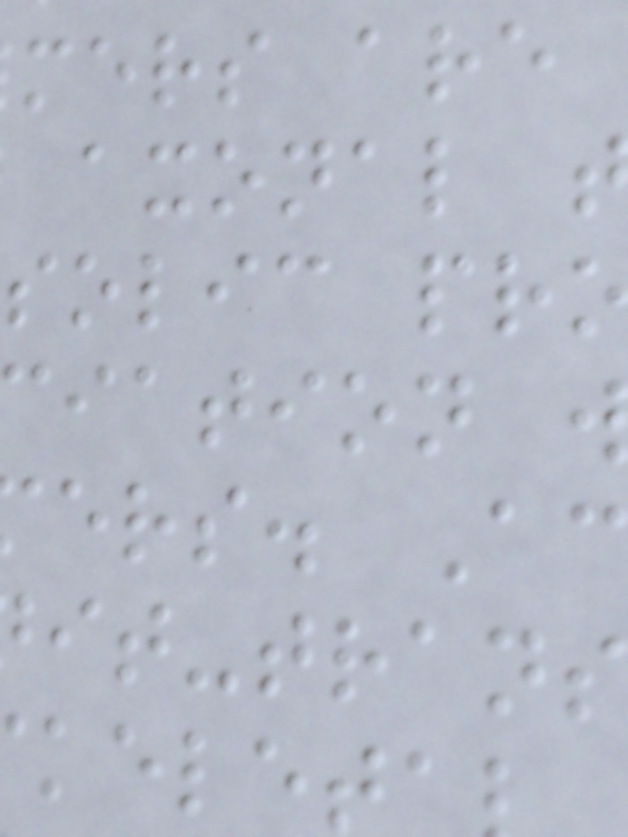mers are
solic pr
ers. Ac
